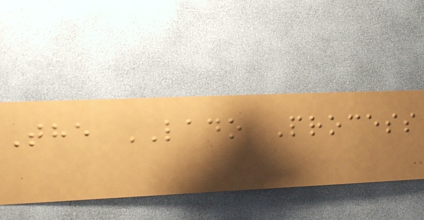The LADO Process
